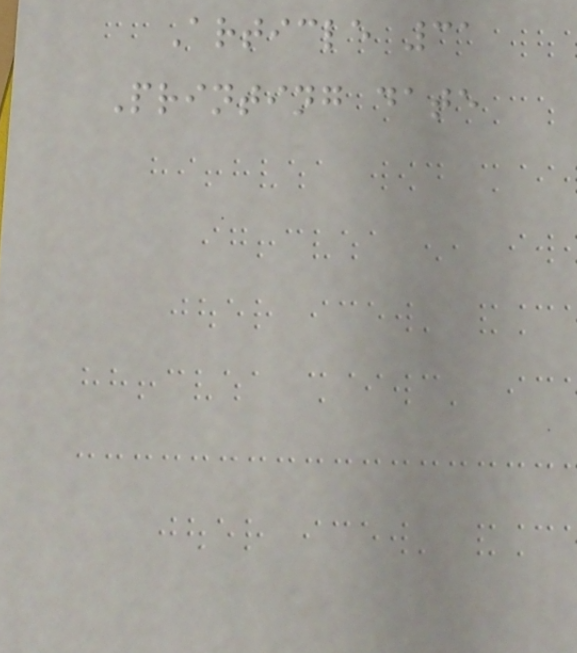Article 31
Printing date
